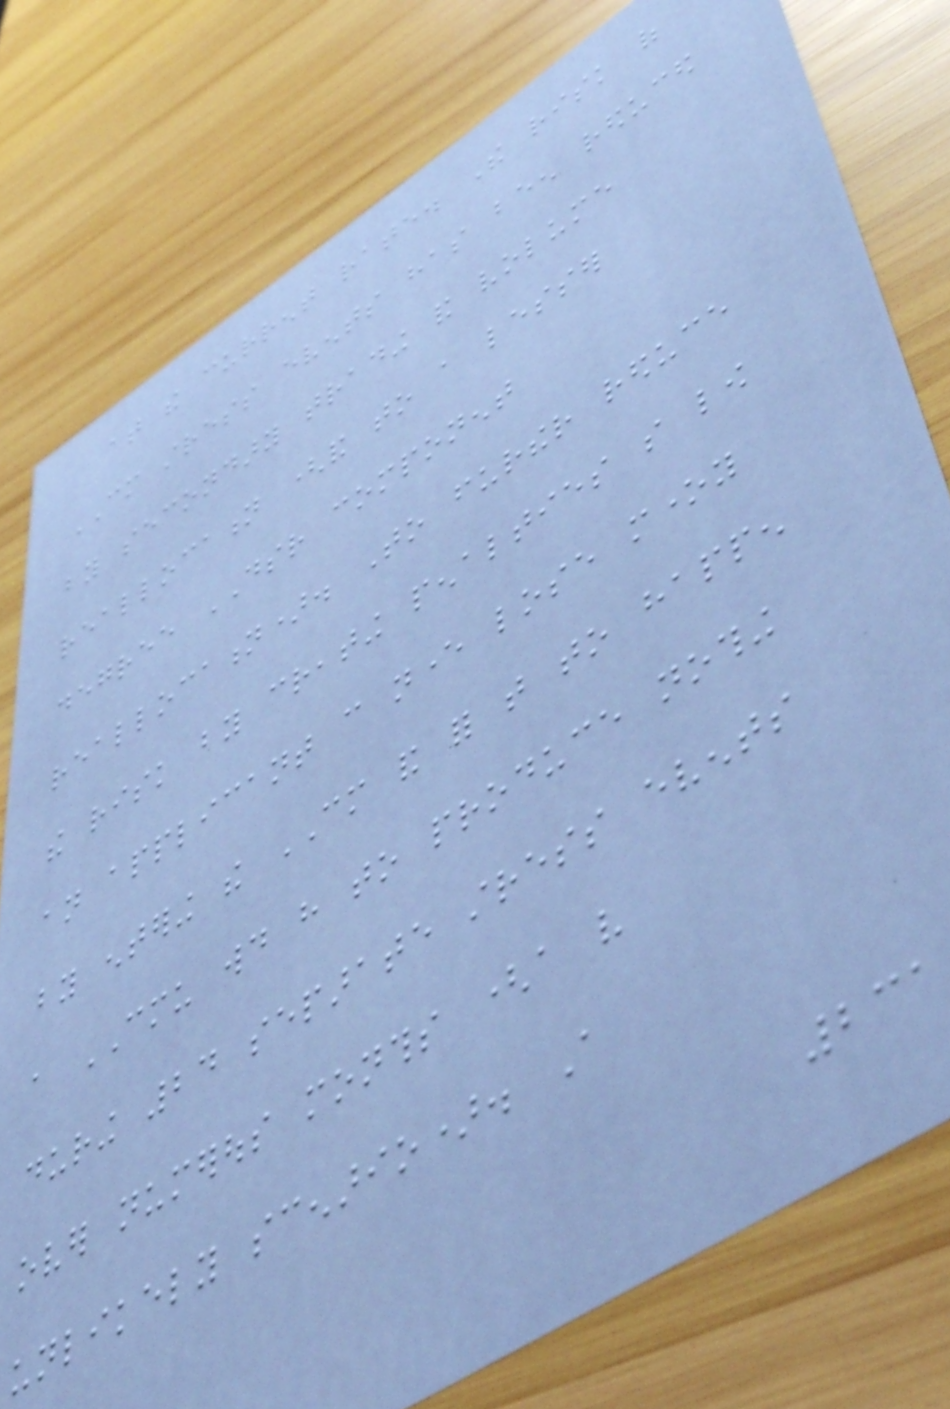at the current rate. The risk of
CM stress events has been reduced
by secondary trading and volume
reallocation (and to a lesser
degree DSR component
reallocation). To further reduce
the risk by creating penalties so low
an applicant can never lose money
by entering the CM and for that to happen
a CMU would have to produce nothing
during 24 separate stress events
over numerous months (a very
unlikely scenario). A
231
